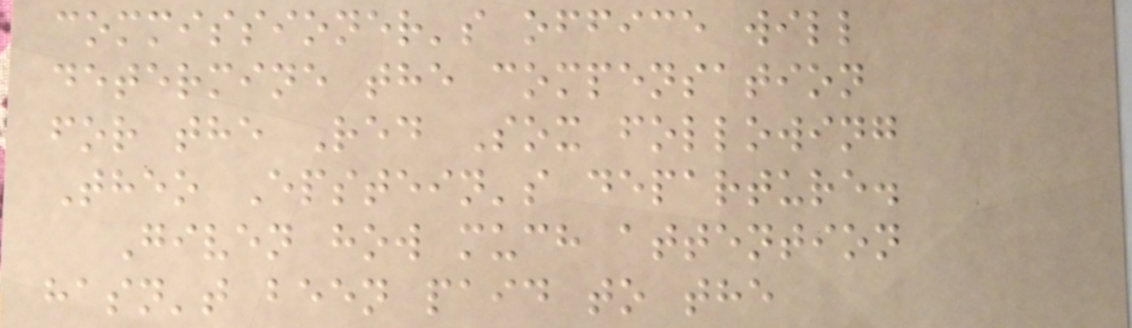commissioner's office will
determine the compensation
for the Red Sox following
Theo Epstein's departure.
Given how much attention
hasn't been paid to the
